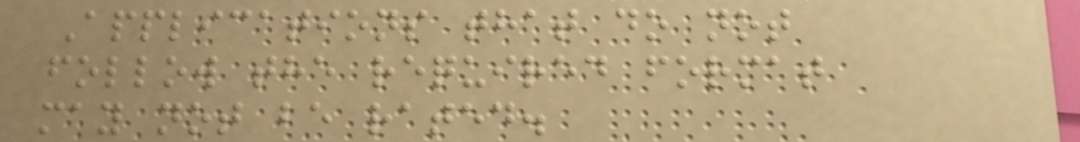Applications that do not
follow the required format
may not be rated.
